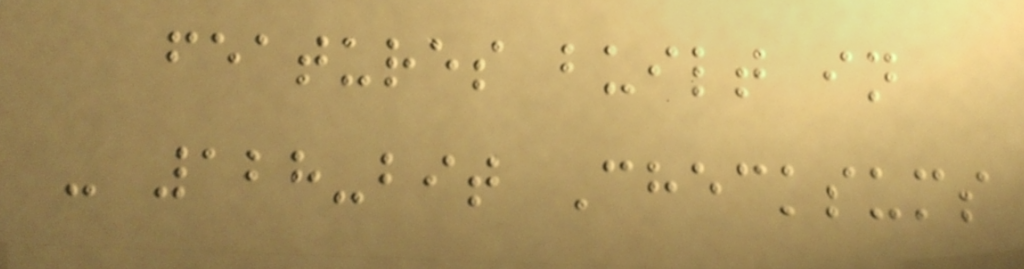features built in
- 128-bit Checksums
